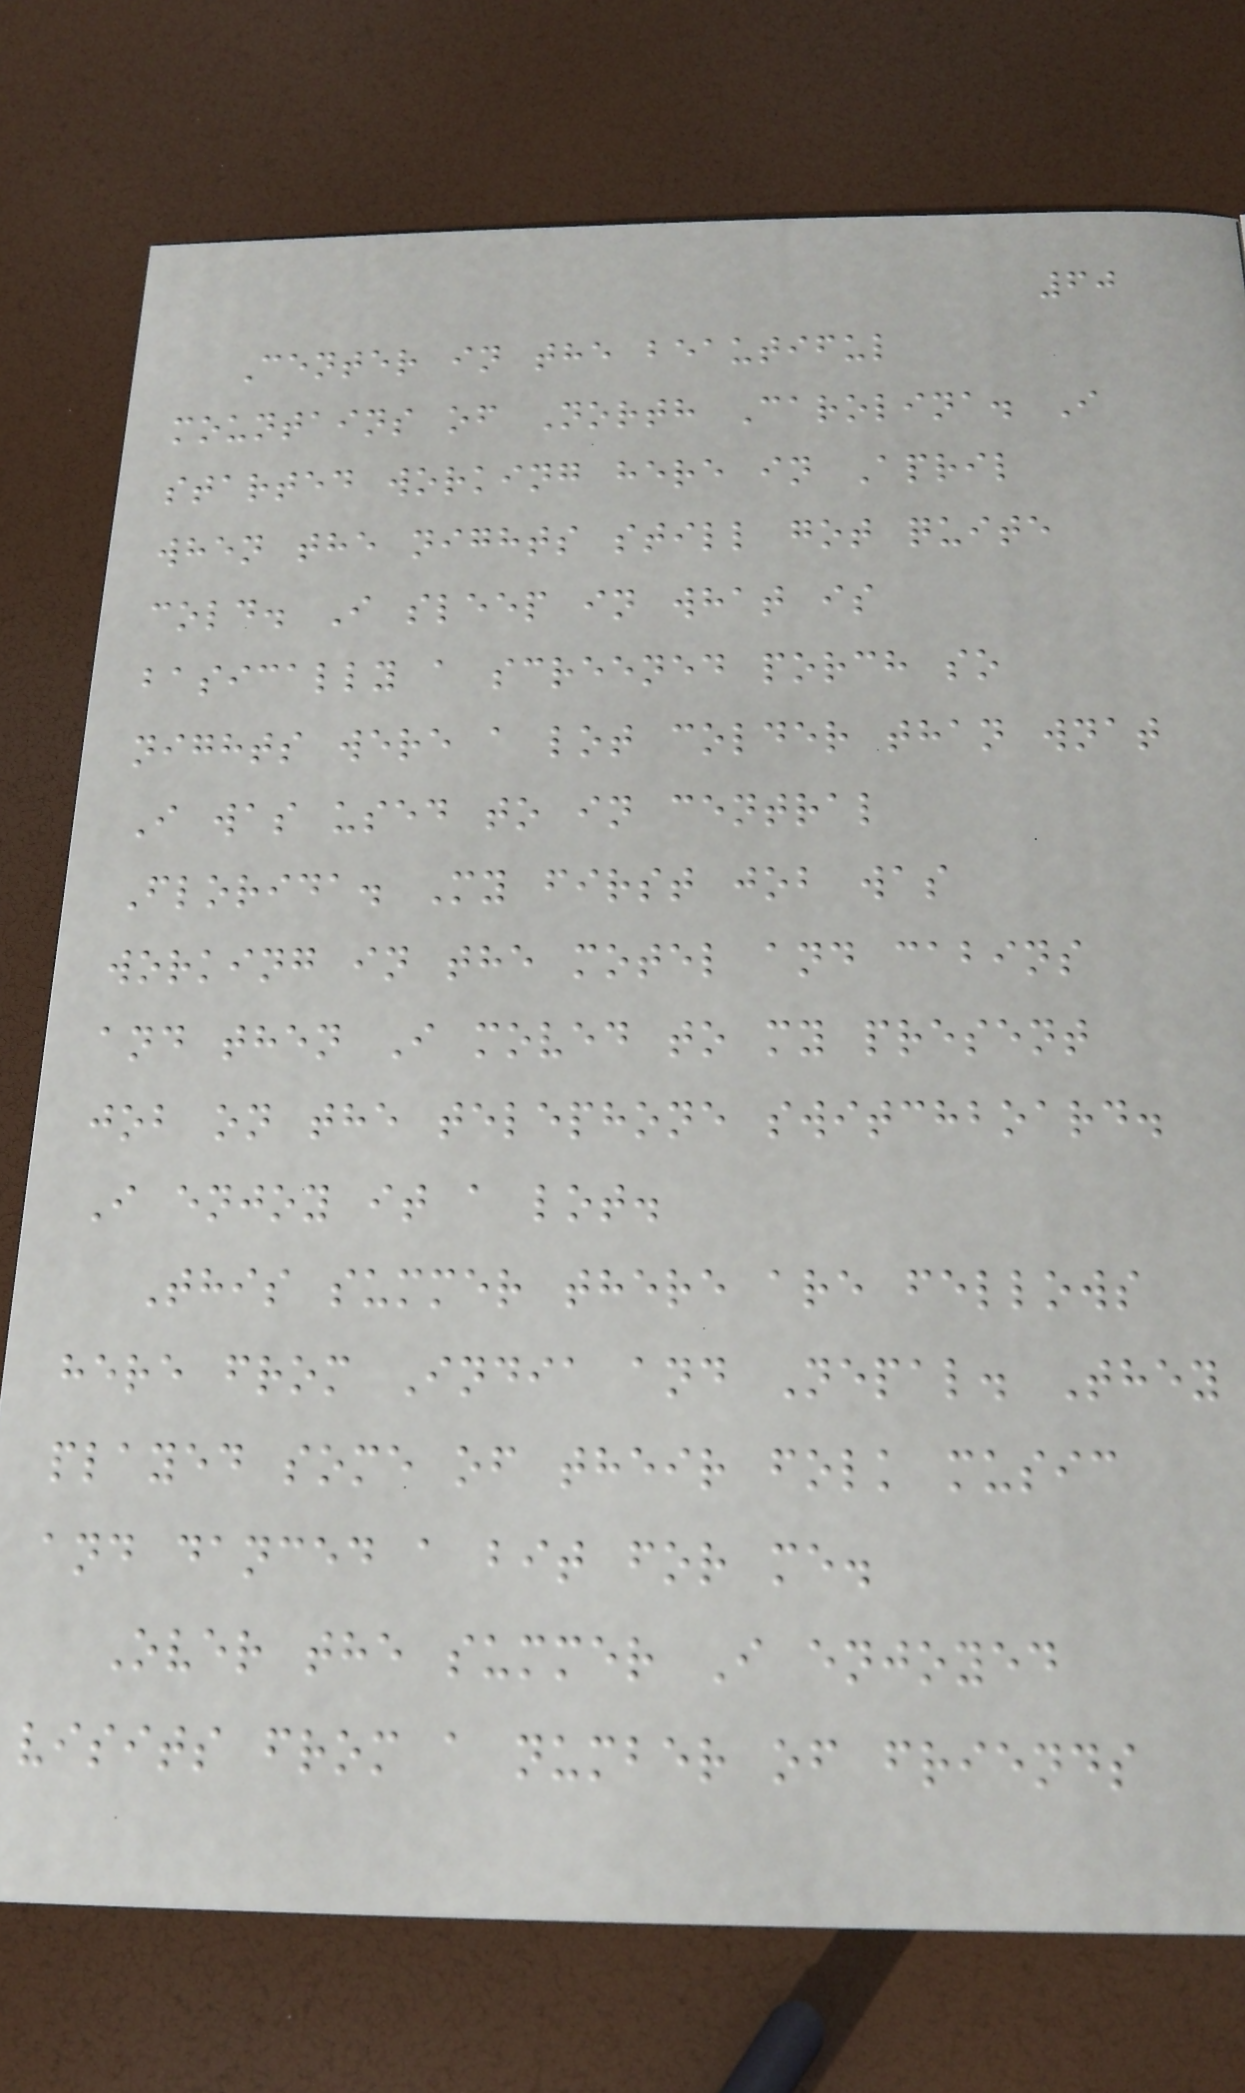60
Center in the beautiful
mountains of North Carolina. I
started working here in April
when the nights still got quite
cold. I sleep in what is
basically a screened porch so
nights were a lot colder than wnat
I was used to in central
Florida. My first job was
working in the motel and cabins
and then I moved to my present
job on the telephone switchboard.
I enjoy it a lot.
This summer there are fellows
here from India and Nepal. They
played some of their folk music
and danced a bit for me.
Over the summer I enjoyed
visits from a number of friends
